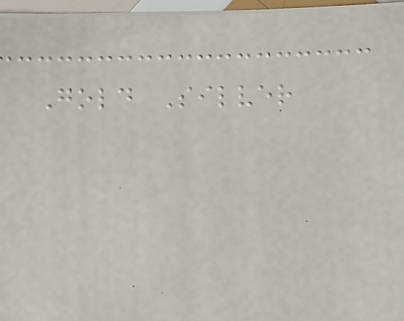Gold Silver
